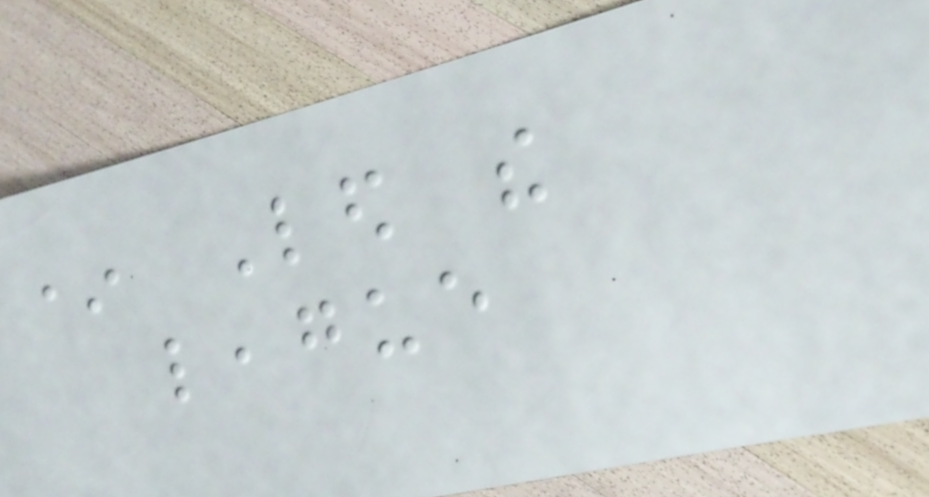* Led the
league
